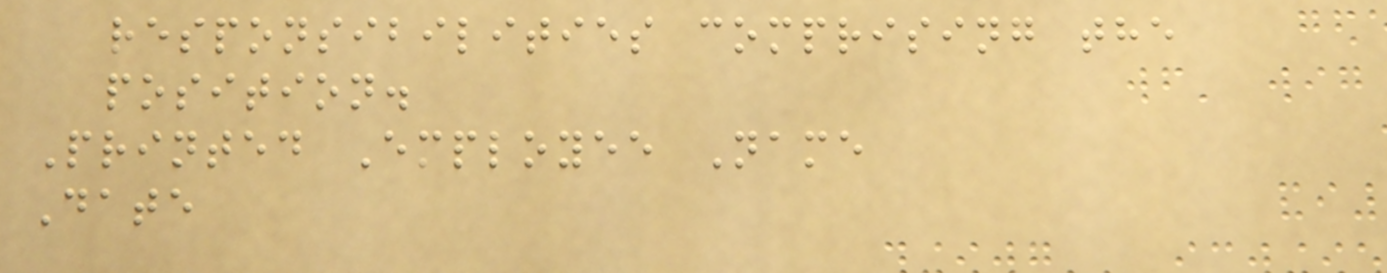responsibilities comprising the
position.
Printed Employee Name
Date
